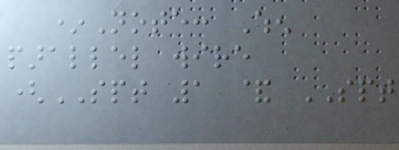*Note: When
parallel wire
(SPT 1 & SPT
